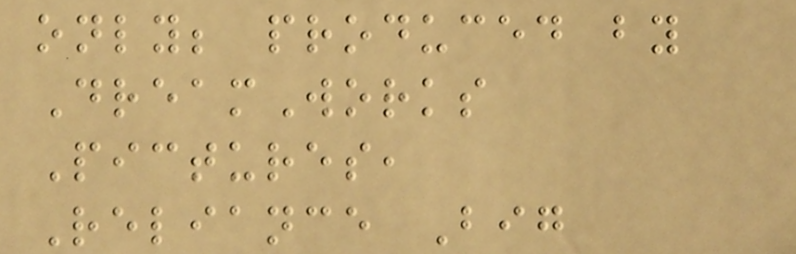only; produced by
DreamWorks
Pictures,
Reliance Big
